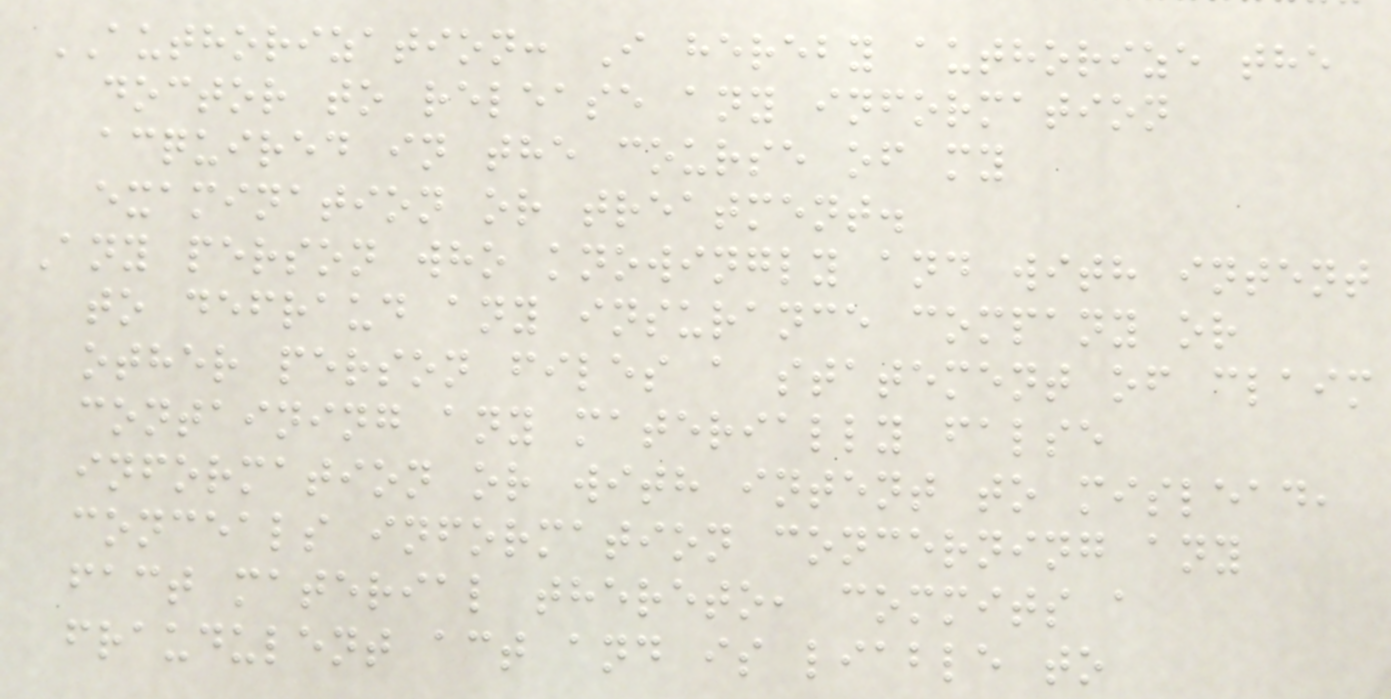AUTHORIZATION: I hereby authorize the
doctor to release any information
acquired in the course of my
examination or treatment.
Any person who knowingly and with intent
to defraud any insurance company or
other person files a statement of claim
containing any materially false
information or with intent to mislead,
conceals information concerning any
fact material thereto, commits a
fraudulent act and is liable to
